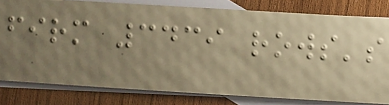firm 3439 rows's
